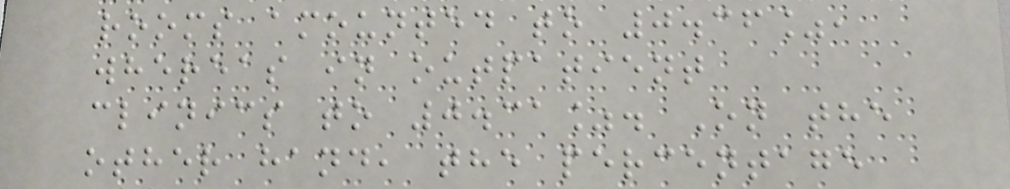rooms amounted to 0.36%,
whereas in outpatient
clinics to 0.31%. On the
other hand, the percentage
